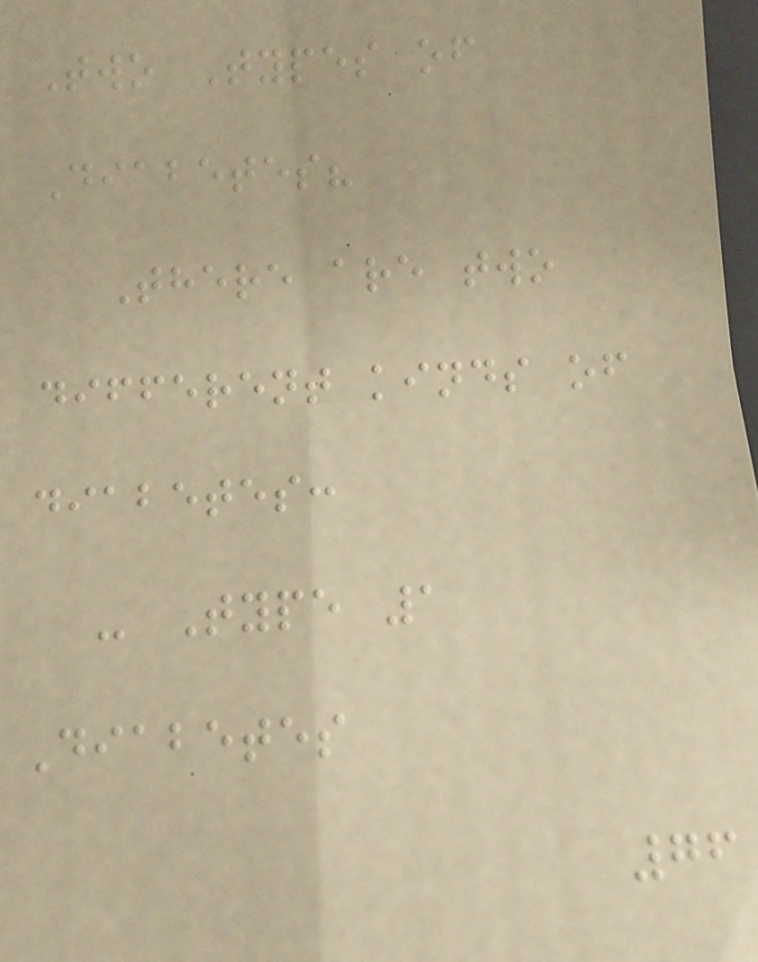Two Types of
Diabetes?
There are two
different kinds of
diabetes:
- Type 1
Diabetes
76
